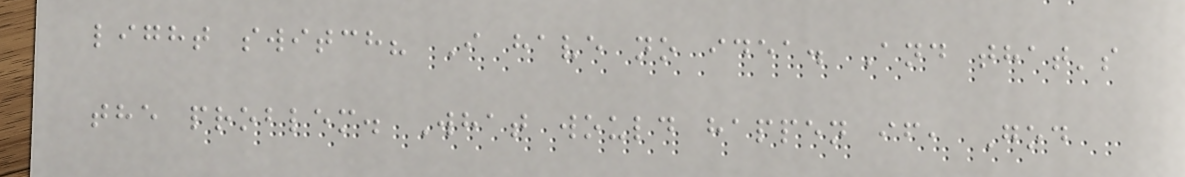light switch? I have no idea. And that's
the problem. What would happen if, God
